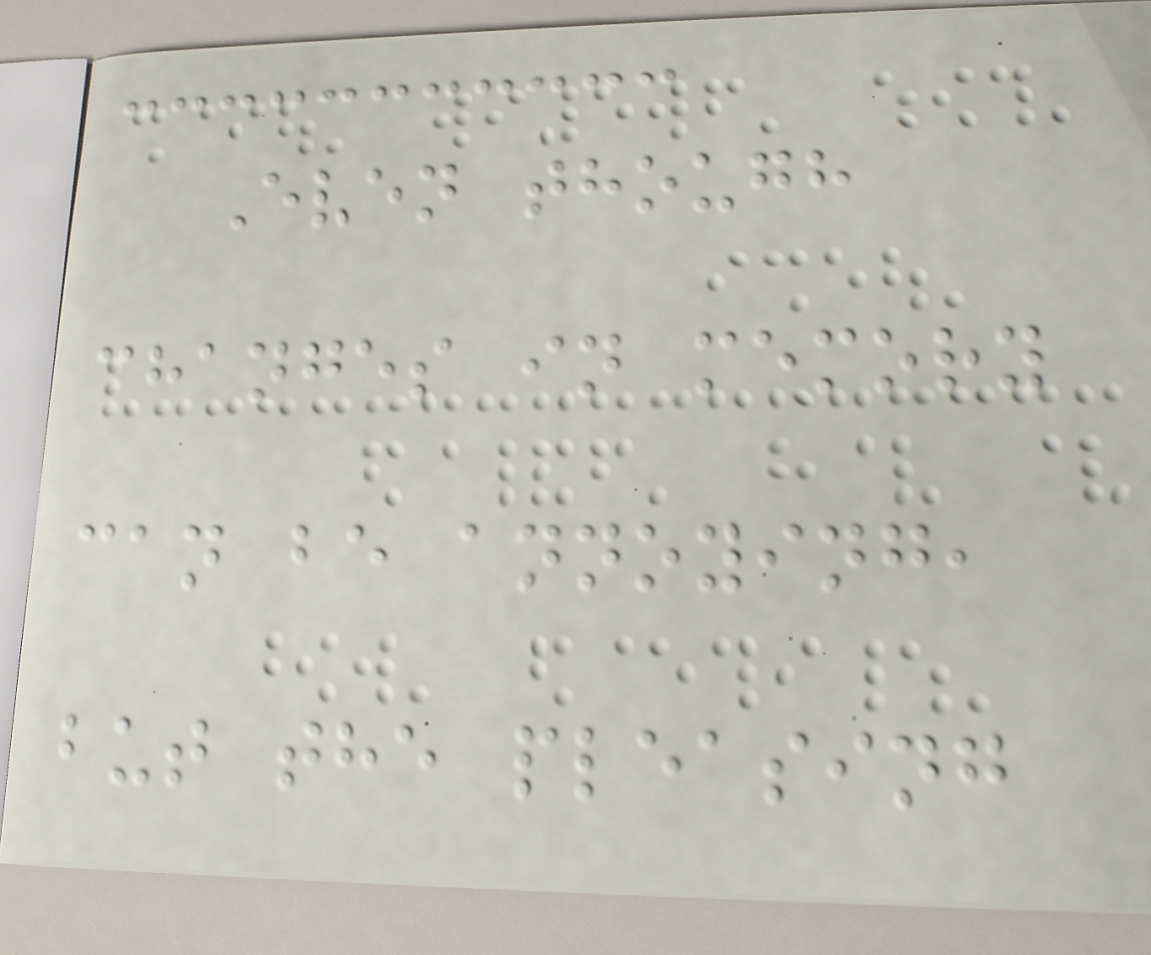Even though
changes in memory
can be annoying,
but the pleasing
